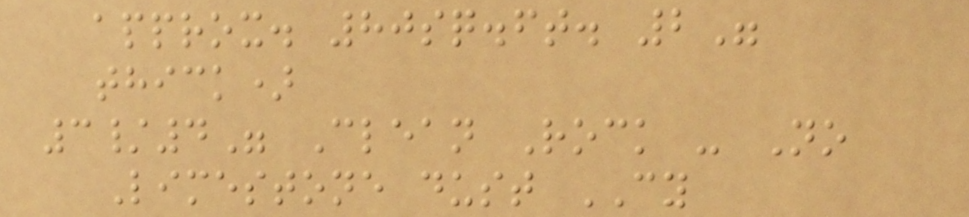approx. 80sq.ft. 2"
thick)
3/4" Clean Rock - No
Limestone dust CY
